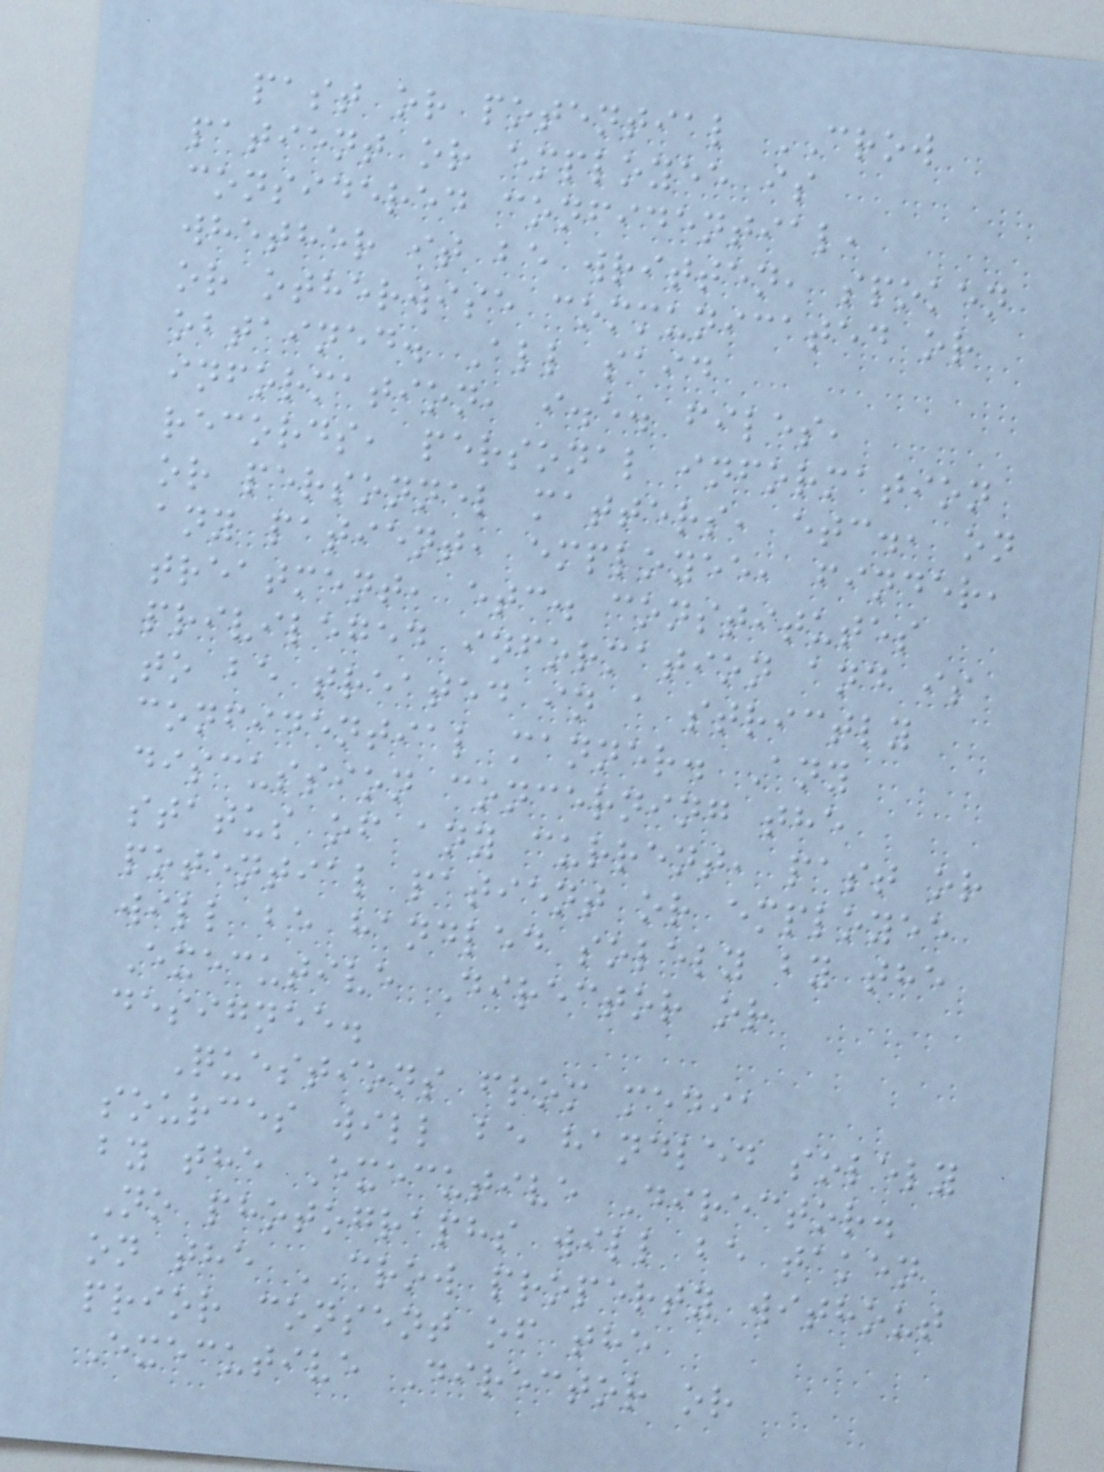past or potential CROW
patient or employee is
considered confidential,
whether it be written, spoken
or otherwise communicated or
obtained. All said
information, i.e. files,
records, personal information
or personnel matters, etc., on
any patient, employee, finder,
treatment, etc. constitutes
privileged information and is
to be treated in a strictly
confidential manner. Any
discussion concerning the
status of any current, past or
potential patient or employee
will be handled solely by the
Executive Director or
designee.
Questions from media
sources will be handled solely
by the Executive Director.
No photographs will be taken
on the CROW property without
prior consent of the
Executive Director or
